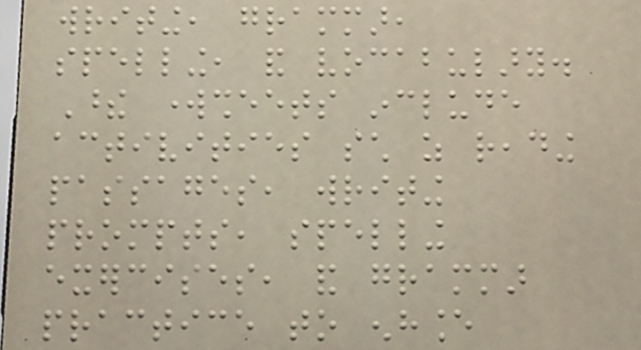writing, grammar,
spelling, and vocabulary.
These worksheets include
activities such as reading
passages, writing
prompts, spelling
exercises, and grammar
practice to enhance
